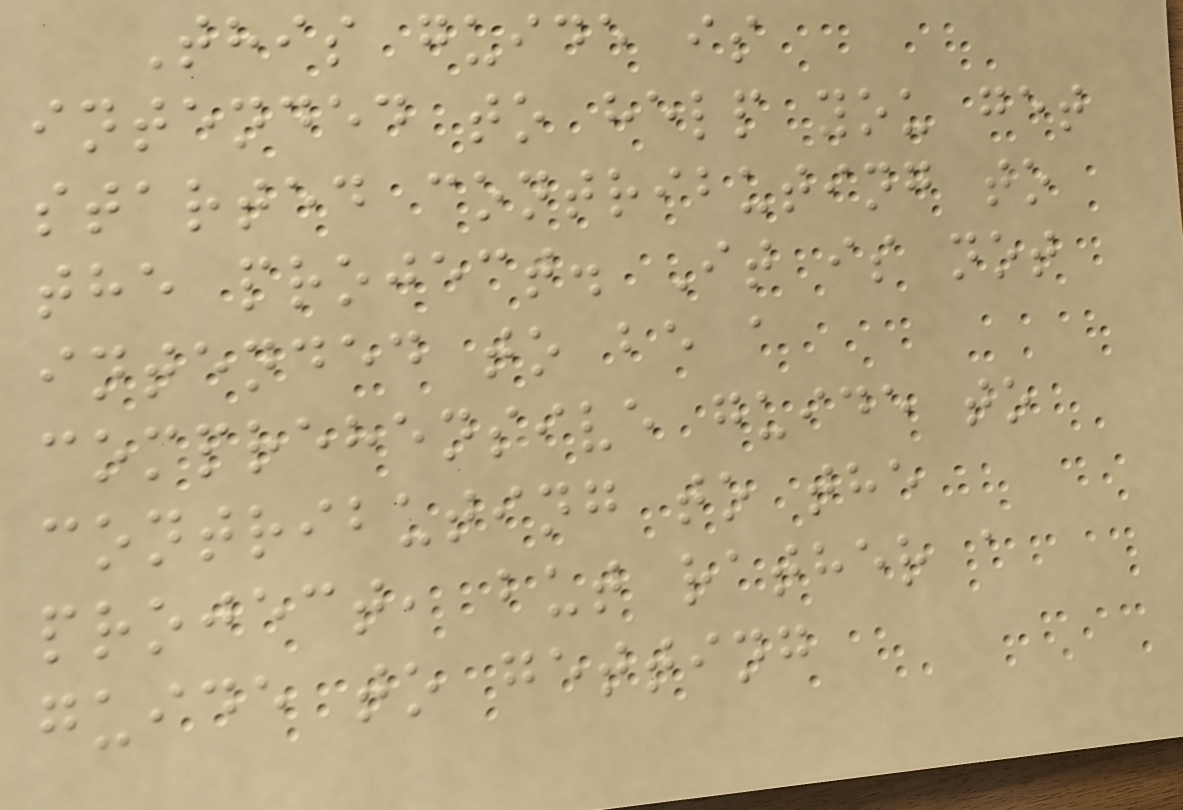This guide is
intended to help you get
started contributing to
the project. It is not
intended to be a
comprehensive guide to
contributing to the
project, but rather a
guide to getting
